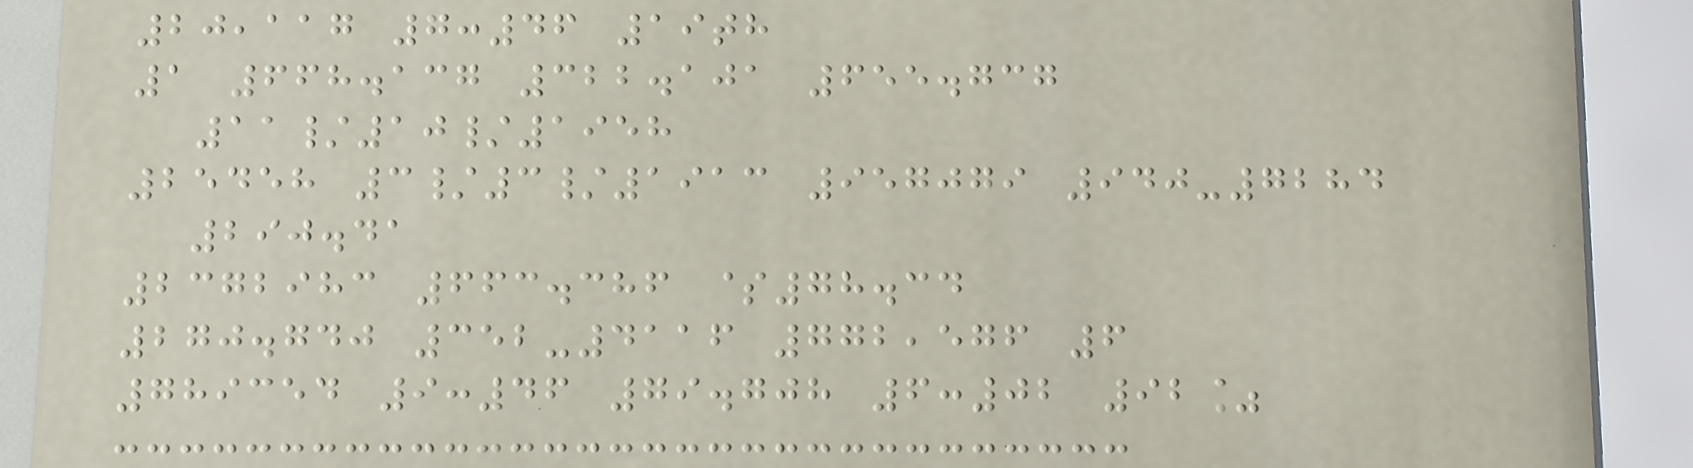20,117 7:46 19th
1 668.137 322.101 655.737
11/10/1958
25458 3/3/1913 957079 940-7284
290.41
2372983 663.386 $78.34
270.740 352-4116 772,576 6
789354 9:46 79.708 6:02 92%
